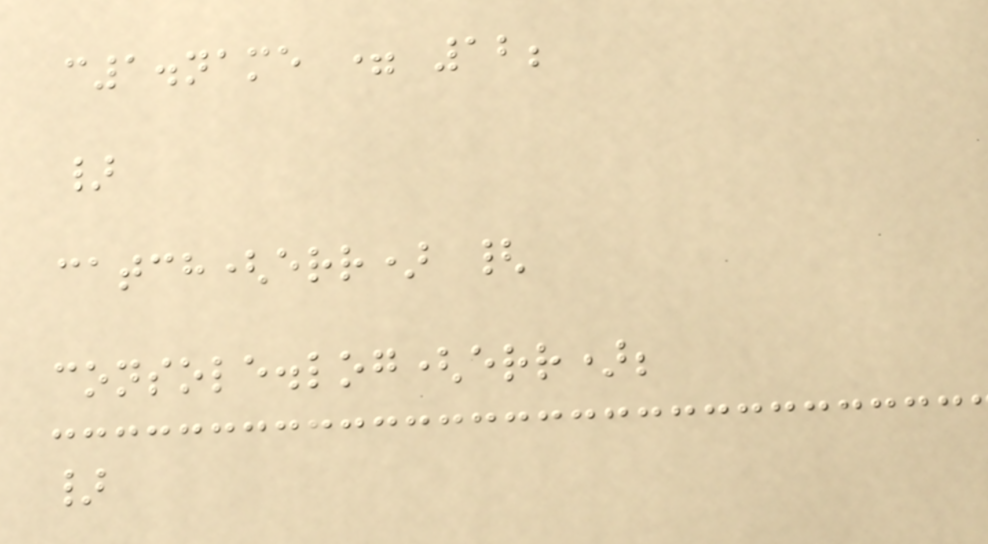c1.name = 12;
}
catch(err) {
console.log(err);
}
